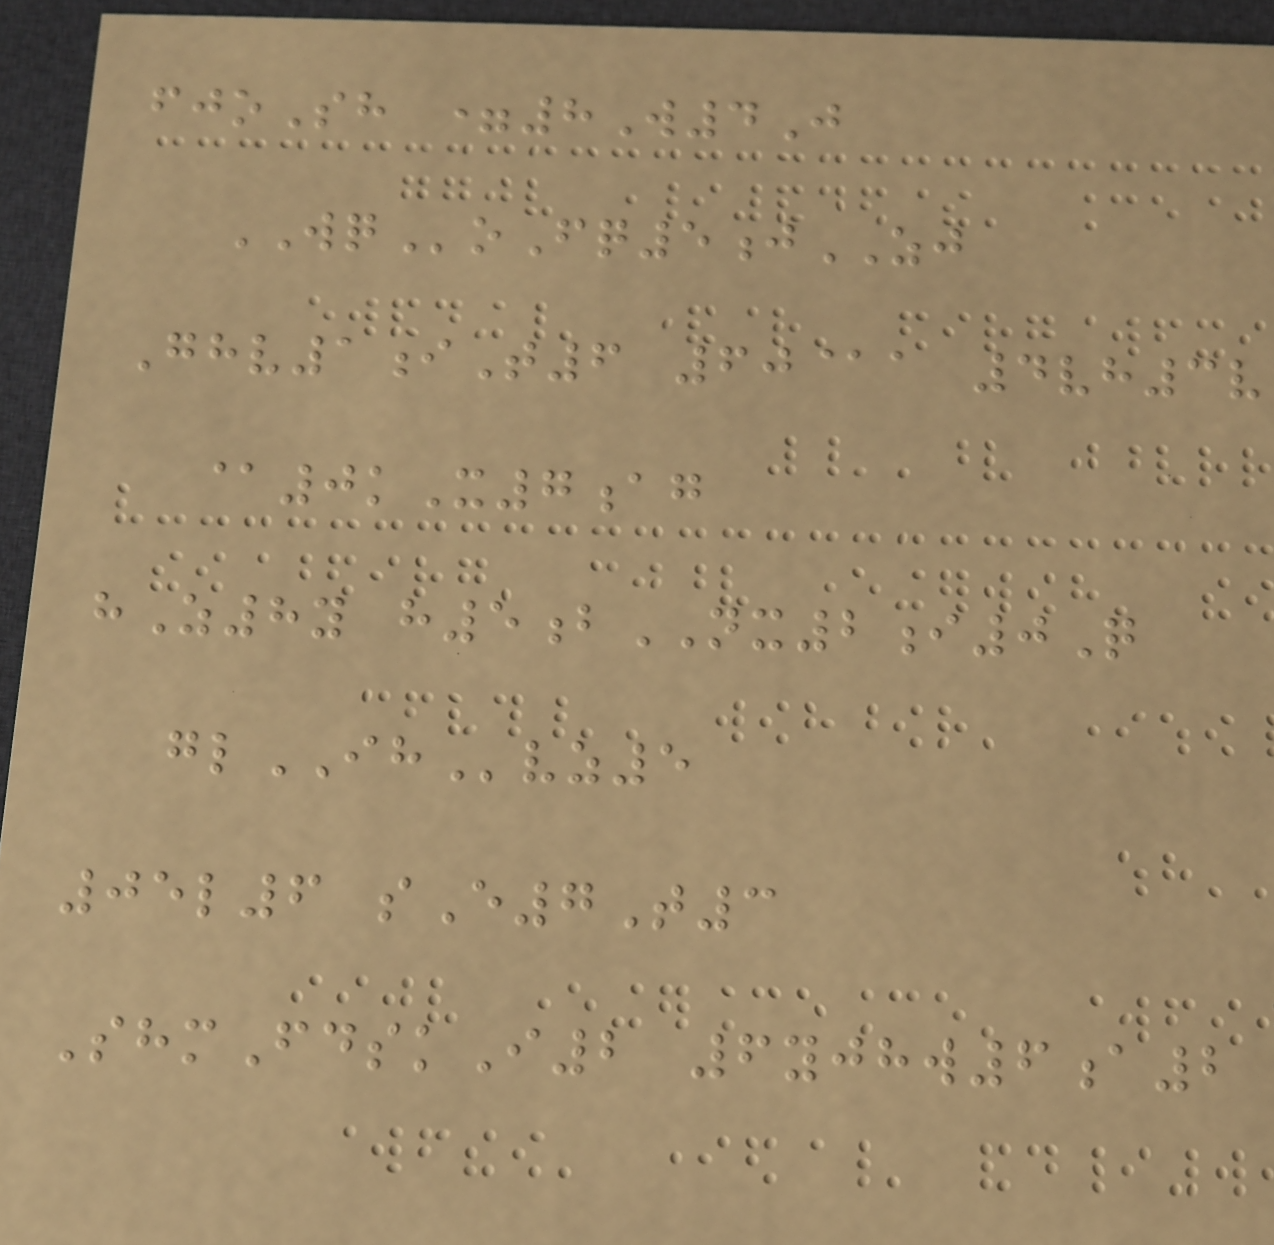fjoSh =8W4J
WQoFq5jZJ
Ghv1iT6 60@a 4vh3v
@0kX7ag
hZ8y h5bNX2i0Q
glIHvz5
05l6 sE7T3
ShmFdskI2 6yjhw6a2
